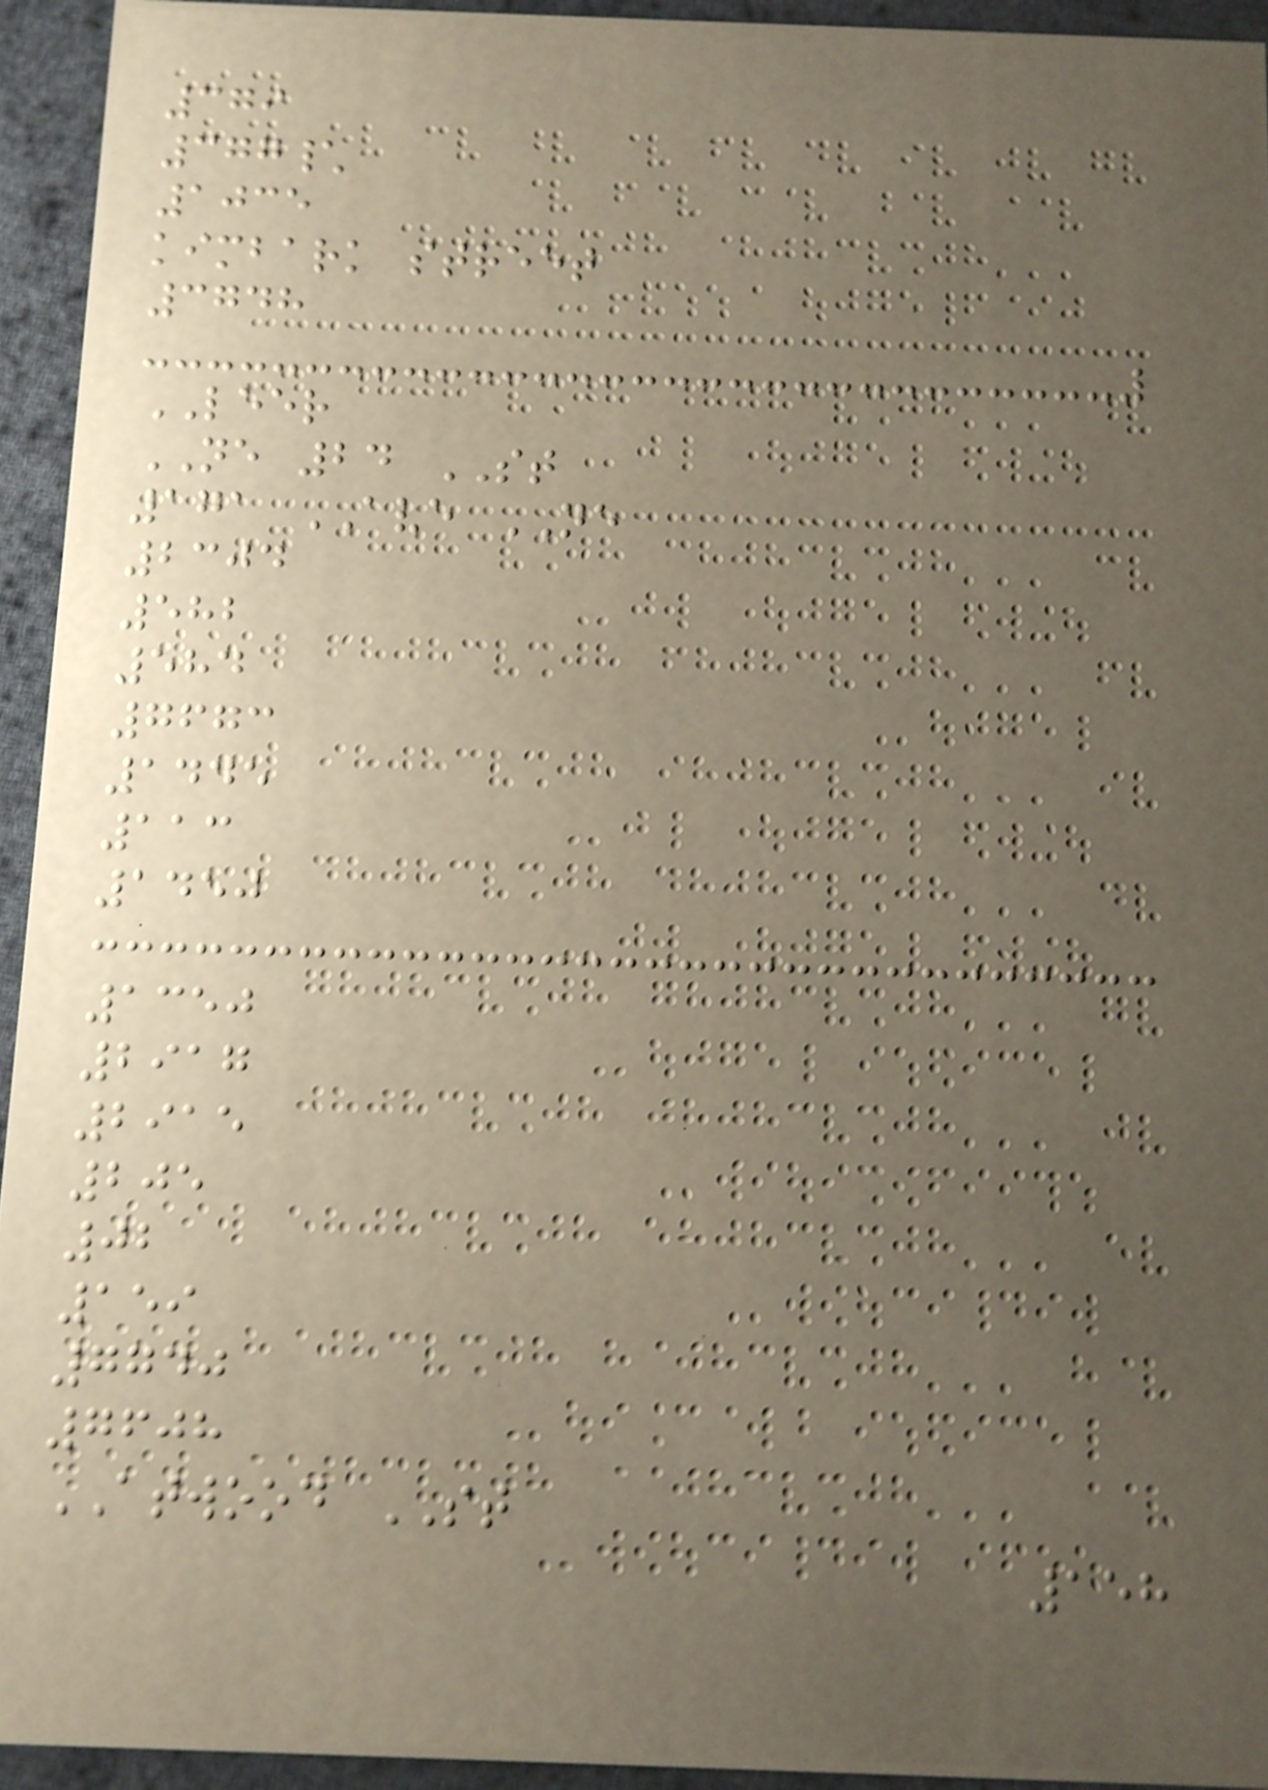379
377\
1035
kimbark street
3748
LEER
NE 24 ST
171 AVE NE
2304
582
584
7673
1445
113
1450
1350
2917
2915
205
02
159
7740
7608
ATWOOD ST
158
